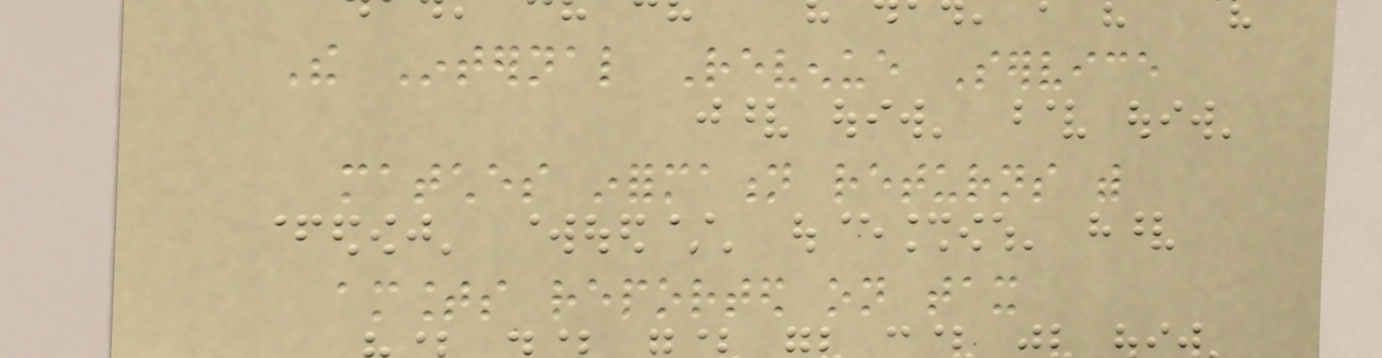The Internal Revenue Service
matches information returns with
amounts reported on tax
